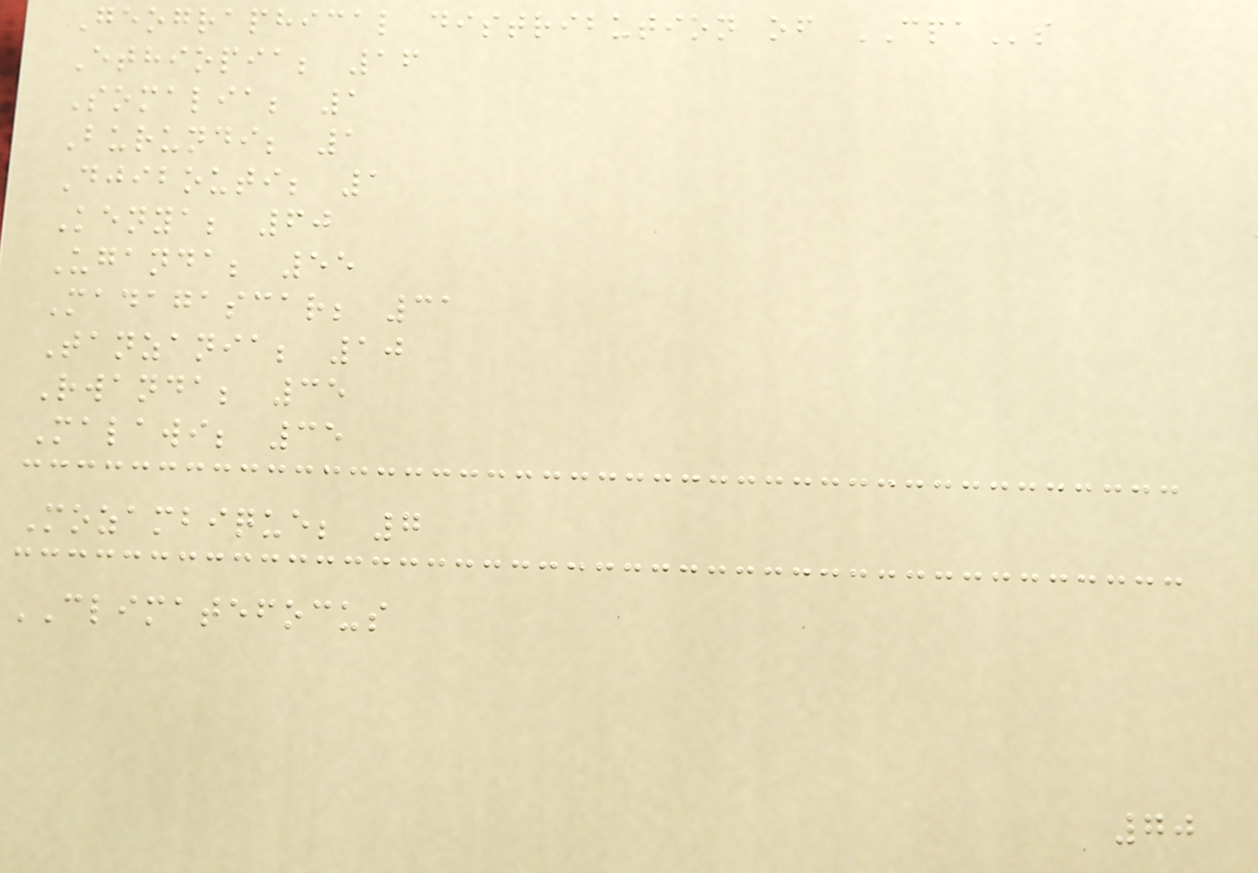Geographical distribution of CPAs
Ethiopia; 16
Somalia; 1
Burundi; 1
Djibouti; 1
Kenya; 60
Uganda; 55
Madagascar; 31
Tanzania; 10
Rwanda; 35
Malawi; 35
Mozambique; 7
CLIMATEFOCUS
70
